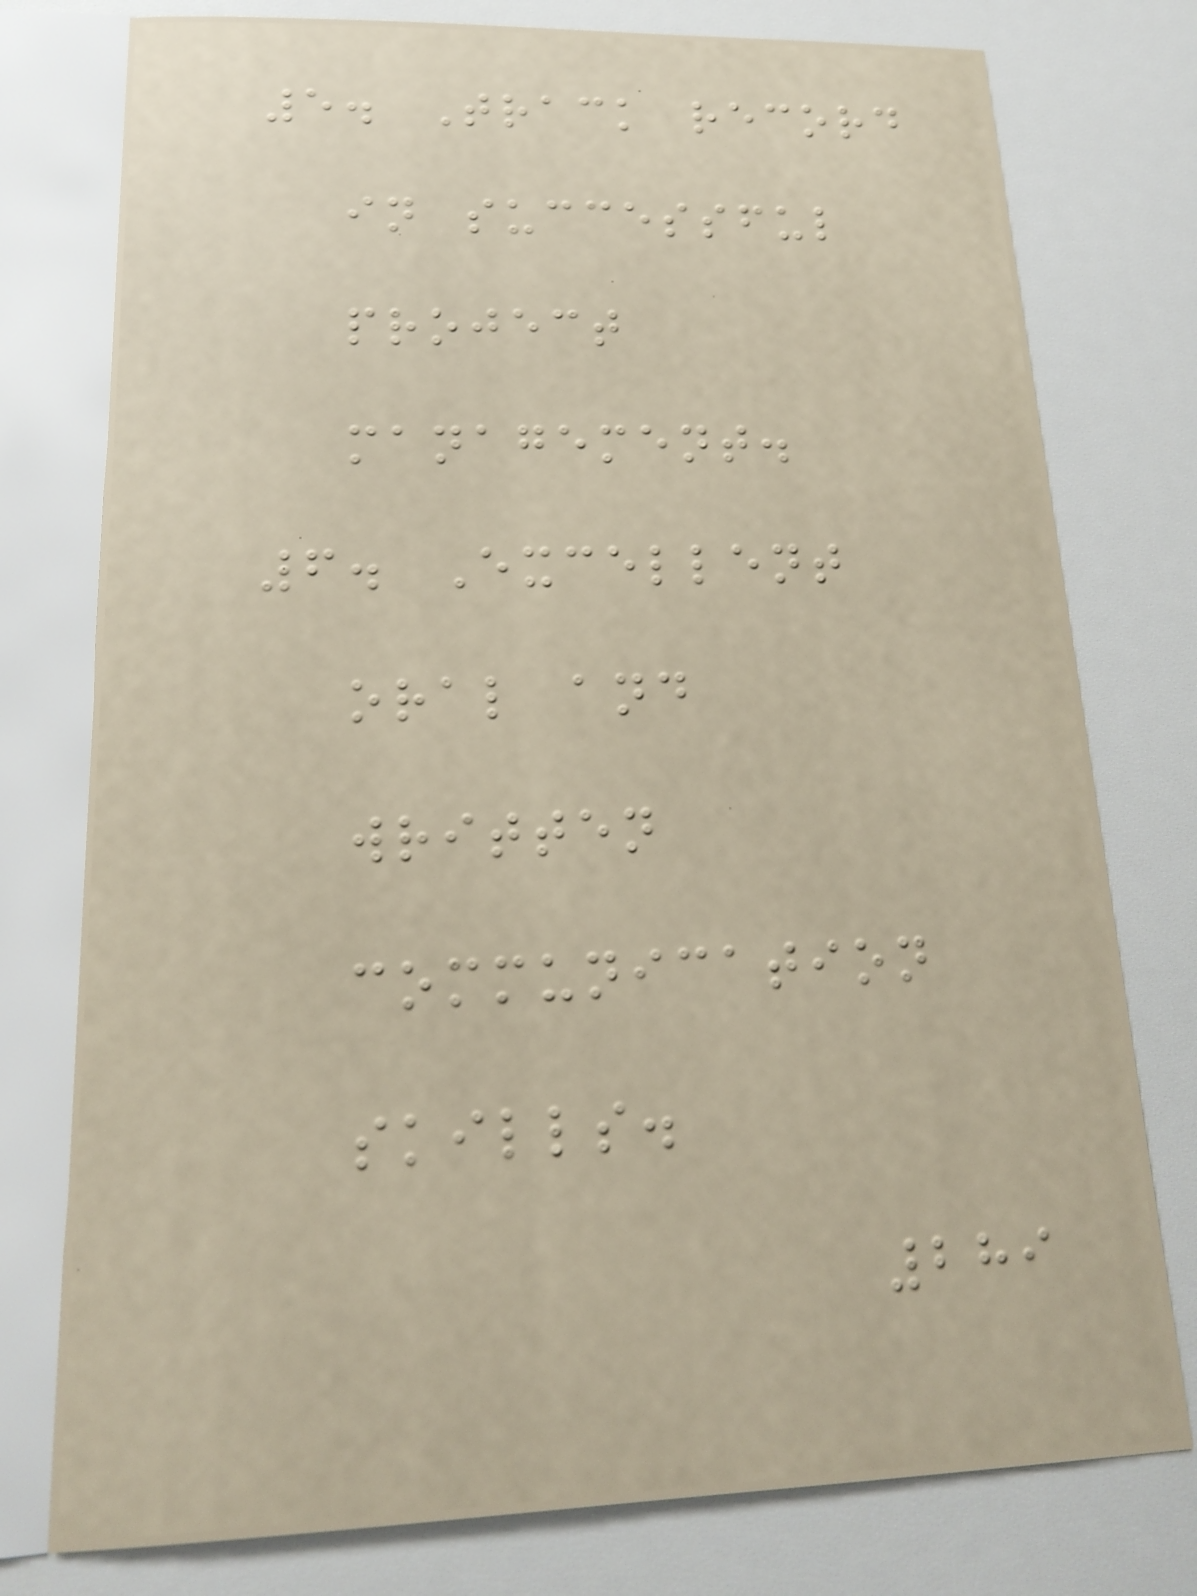5. Track record
in successful
project
management.
6. Excellent
oral and
written
communication
skills.
289
